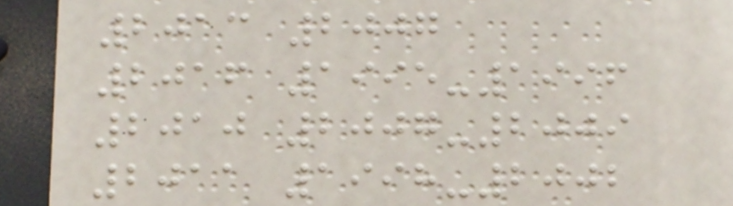2013 2007
2016 1995-1996
2010 2007-2009
2011 1998-2002
